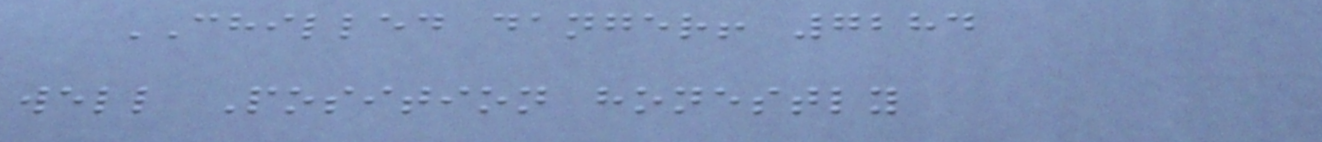CHILLED danger! 7284
well Position honestly
